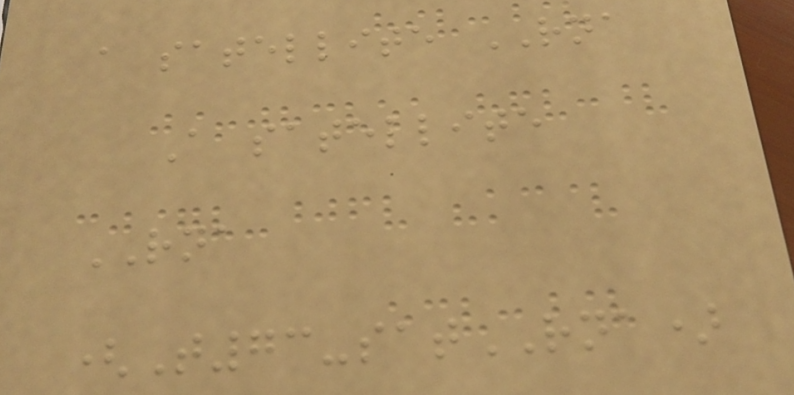a satellite RNA
A satellite
RNA
(T73-satRNA)
